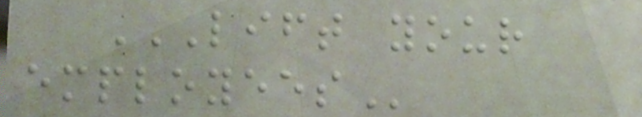LIFT YOUR
EMPLOYEES
